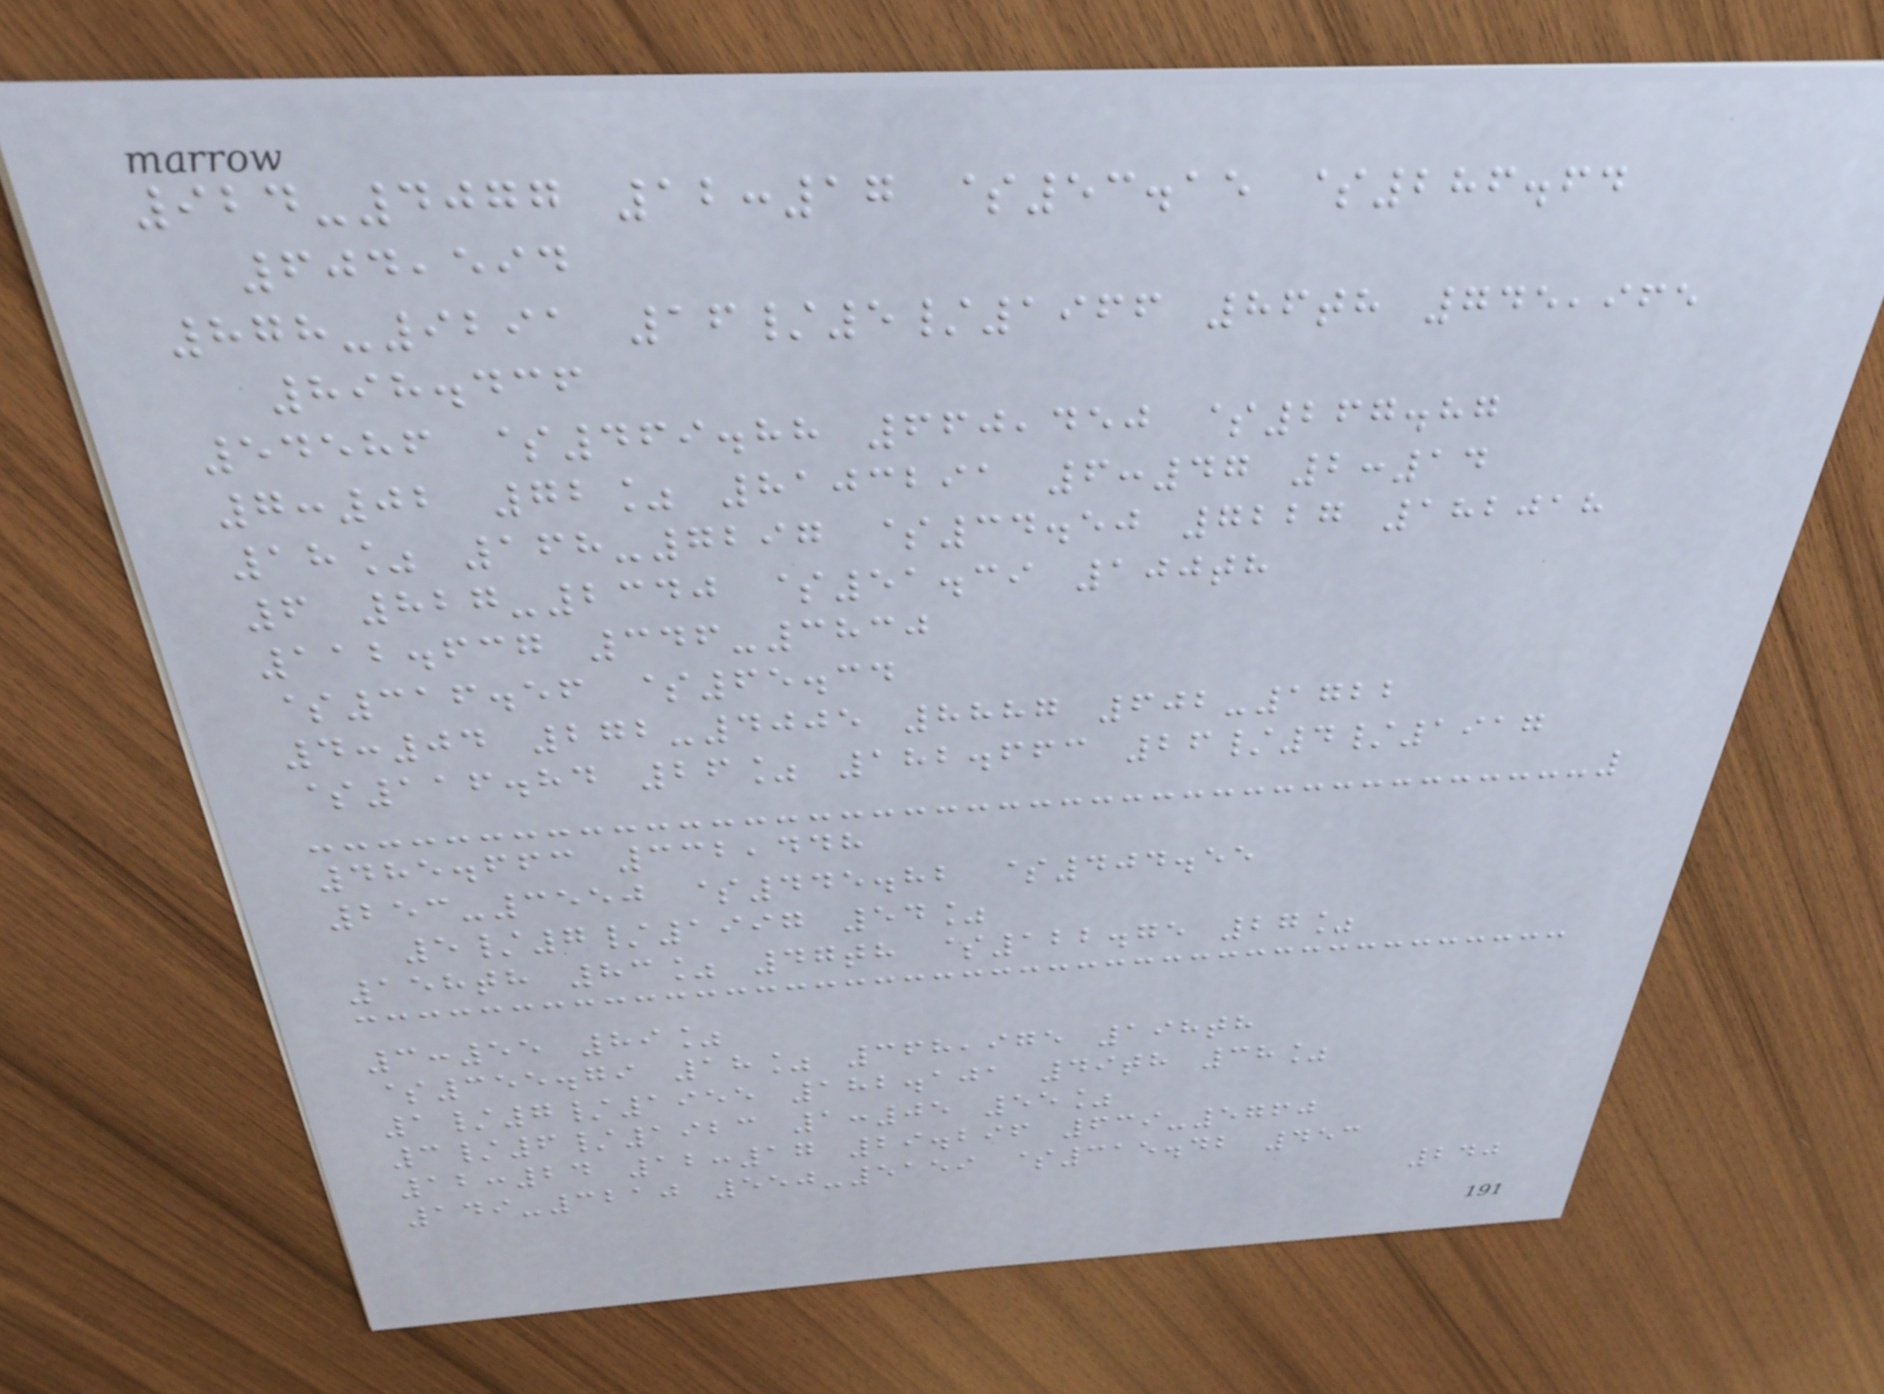924-4077 12:17 $53.15 $286.64
604,594
878-9291 16/5/1966 86th 745,965
898.436
54586 $469.88 660,450 $267.87
7:02 72% 8103291 6:47 2:14
18% 168-7297 $34.50 7227 182018
6 827-2340 $51.39 100th
112.637 346-3830
$316.56 $65.34
4:04 272-4005 8887 602-1722
$116.84 26% 182.663 26/4/1917
485.663 332,448
253-3550 $445.82 $404.55
5/7/1997 54%
158th 83% 47th $122.75 27%
3:55 89%
$355.79 18% 368,975 198th
1/7/1955 182.101 49th 38%
3/6/1923 1:05 55%
12:24 12:17 29.296 639-5760
149-3210 550-5159 $315.42 453
240
